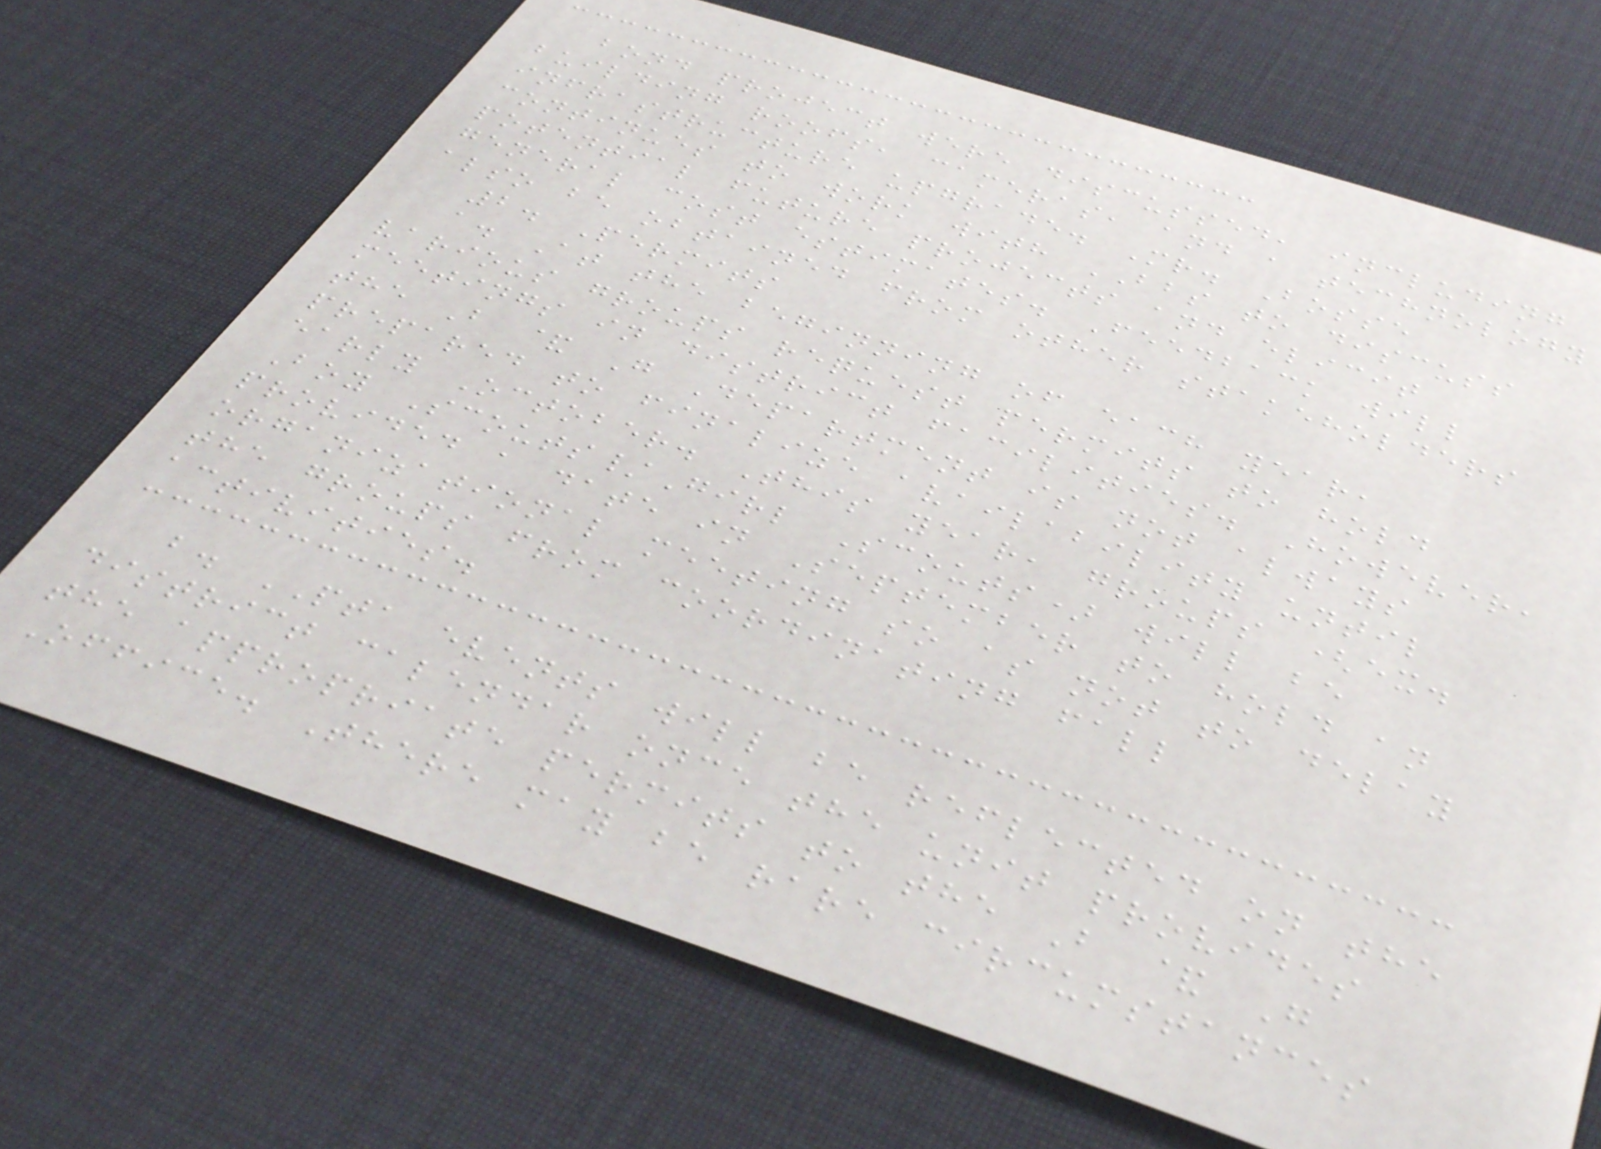bond project were discussed, including
building roofs, cameras, and a technology
infrastructure upgrade. Mr. Bosse
continues to work with BBS to discuss
potential future projects and elicit
general cost estimates. Feedback will
also be obtained from other stakeholders
2. Permits
a. At the beginning of each year,
various groups request permits to hold
meetings in district facilities. However,
the B & G Department is not always
prepared to finalize availability until
early October. This year, groups (ex.
Boy Scouts/Girl Scouts) will be
provided a date in September to hold an
organizational meeting so as not to delay
the groups from coordinating fall
activities.
b. PTA events will be reflected on the
district calendar once the unit provides
the appropriate permits to the B & G
Office. There may be rare circumstances
